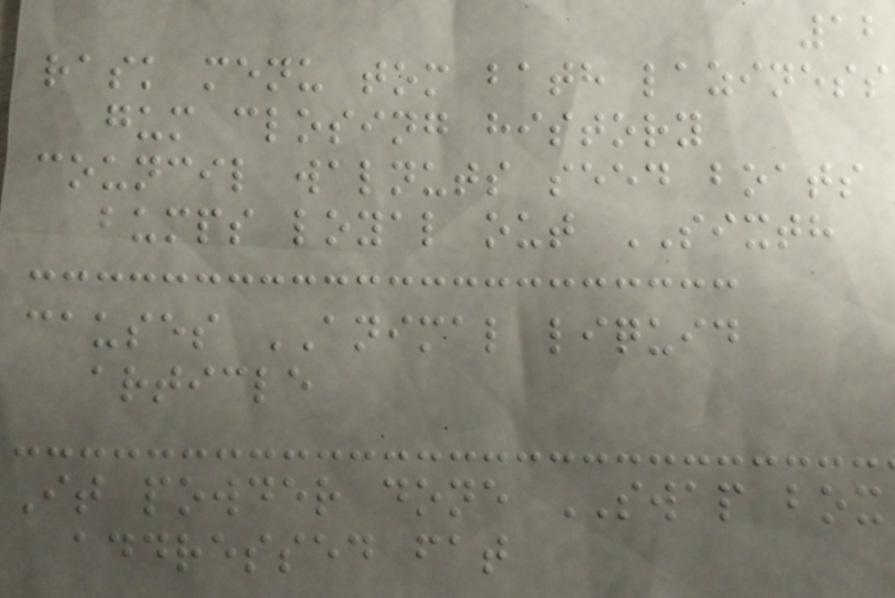12
rask menu tom bath laziness
gum closing history
council walnuts seed boats
bumps loyal out SIXTH
causes ANIMAL liquid
article
It powder done SWAP box
addressed fat
